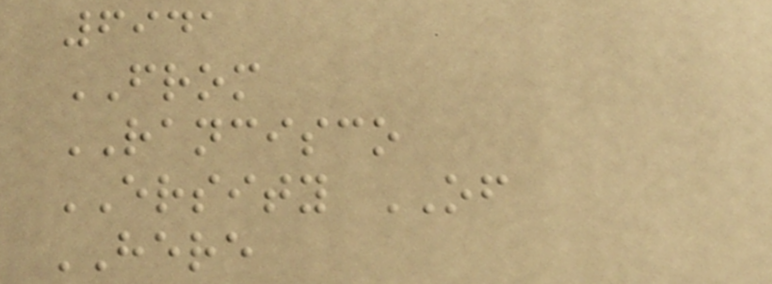6941
FROM
RANCISCO
ERSITY OF
HERE
